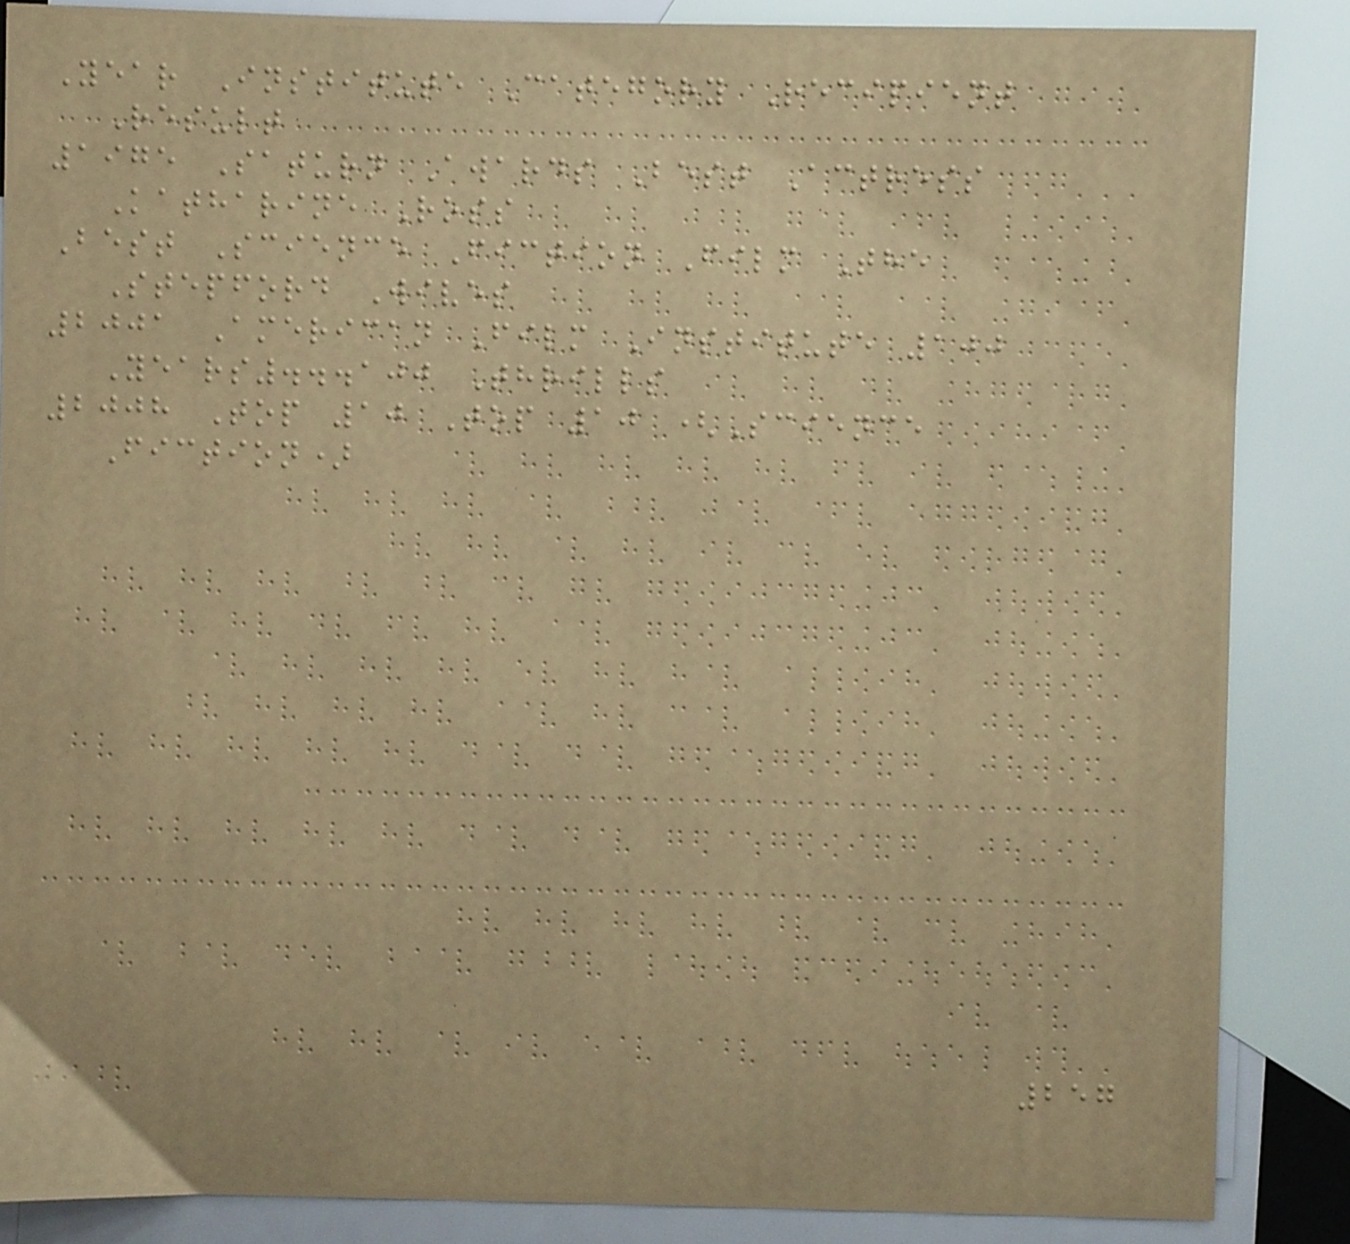Year Institute Category Recipient
Result
1975 Saturn Awards Best Actress
Katharine Ross
Best Science Fiction Film The
Stepford Wives
2001 American Film Institute 100
Years...100 Thrills
2008 Top 10 Top 10 (Science
Fiction)
257
